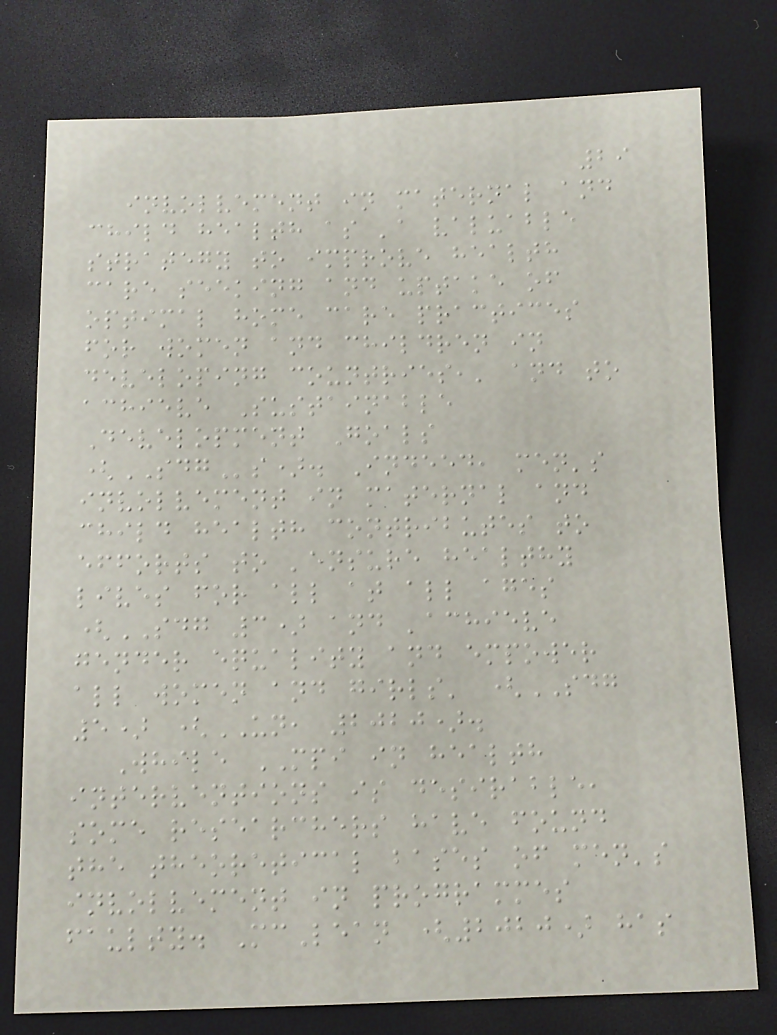29
involvement in maternal and
child health as 'a valuable
strategy to improve health
care seeking and uptake of
optimal home care practices
for women and children in
developing countries,' and to
achieve Sustainable
Development Goals
(SDGs). Indeed, men's
involvement in maternal and
child health contributes to
efforts to 'ensure healthy
lives for all at all ages
(SDG 3) and 'achieve
gender equality and empower
all women and girls' (SDG
5) (UN, 2020).
While MPI in health
interventions is desirable,
some researchers have found
the theoretical bases of men's
involvement in programmes
faulty. McLean (2020) has
